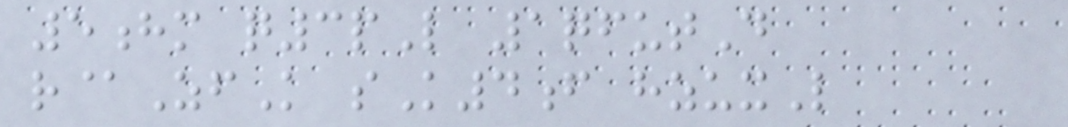5hm q3pL 1qfutD
r@ZfK sK4f hzuxL
